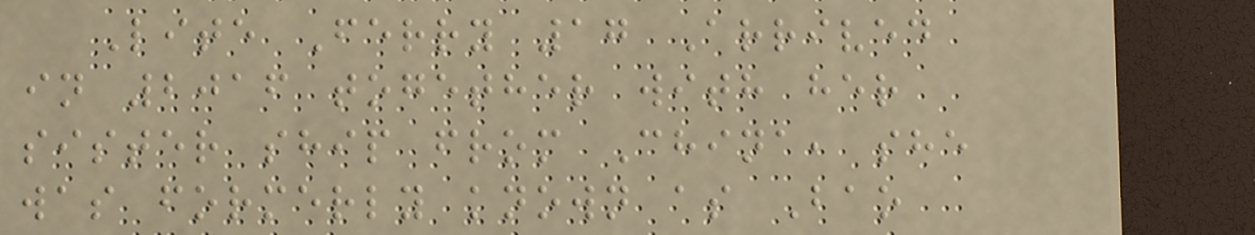Lite Ferry 17 Arrived
in 2016 together with her
sister ship from China, she
was formerly known as Bao
